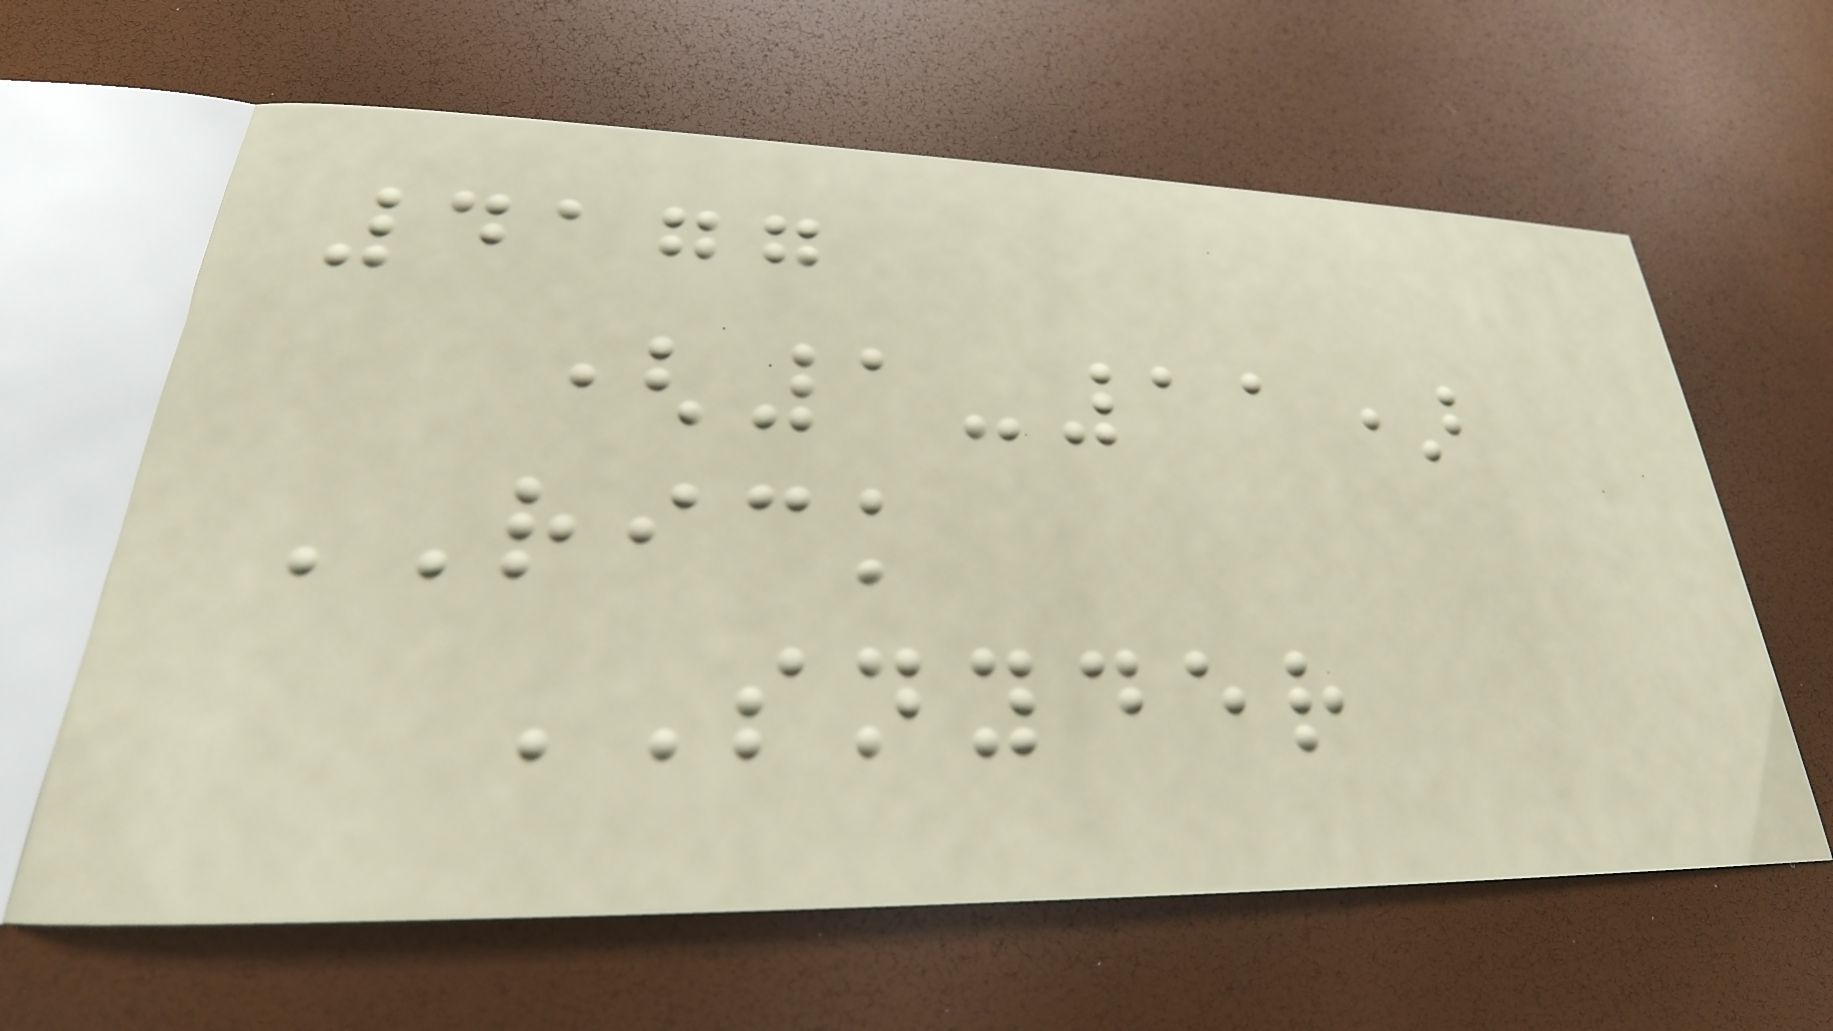4177
(1-11)
RICK
SNYDER
